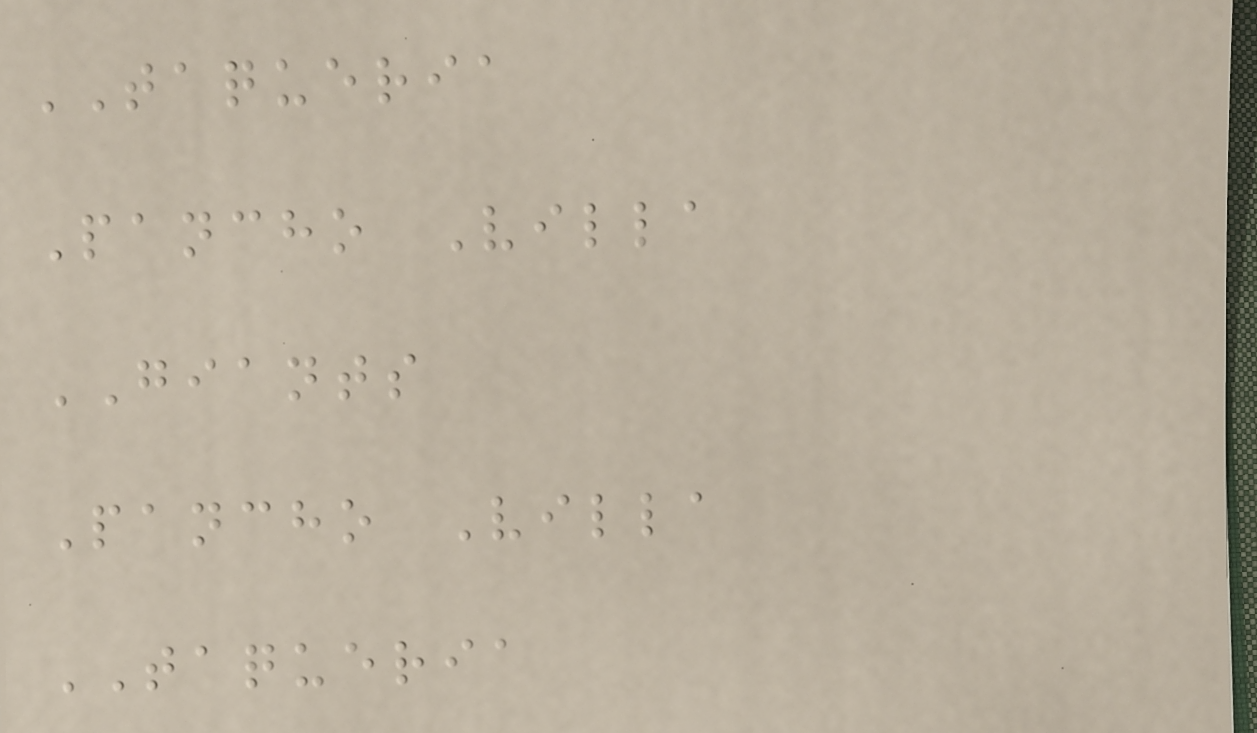TAQUERIA
Pancho Villa
GIANTS
Pancho Villa
TAQUERIA
